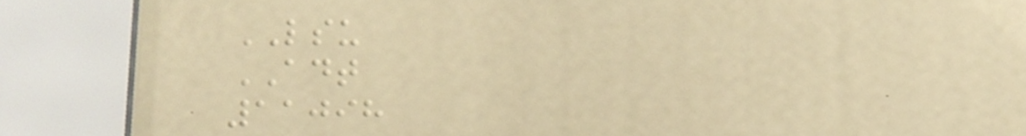LSU
ADT
11098
